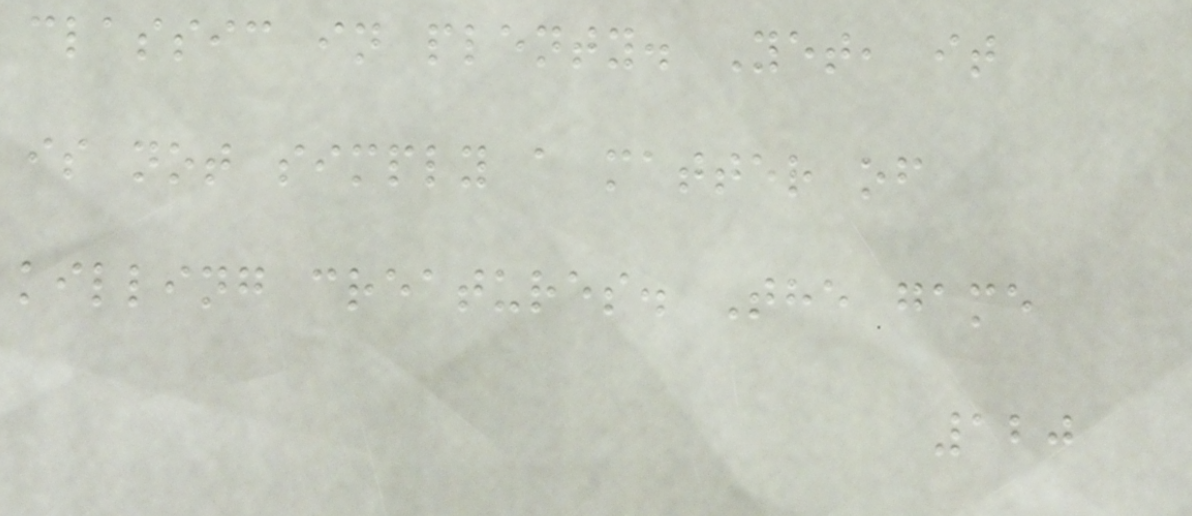classic in plenty. Yet, it
is not simply a matter of
killing creatures. The game
120
